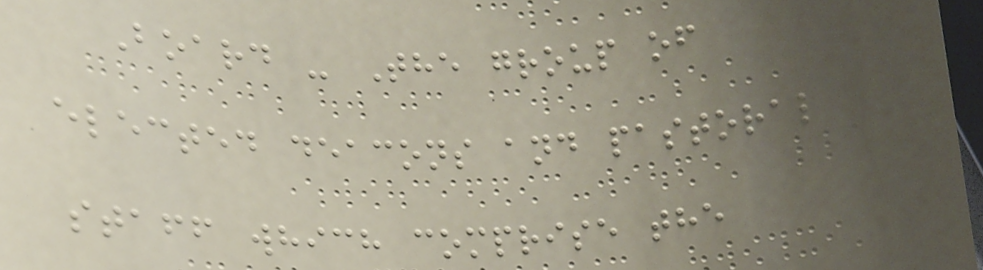Board - The group of
elected deacons and pastoral
staff which comprise the
